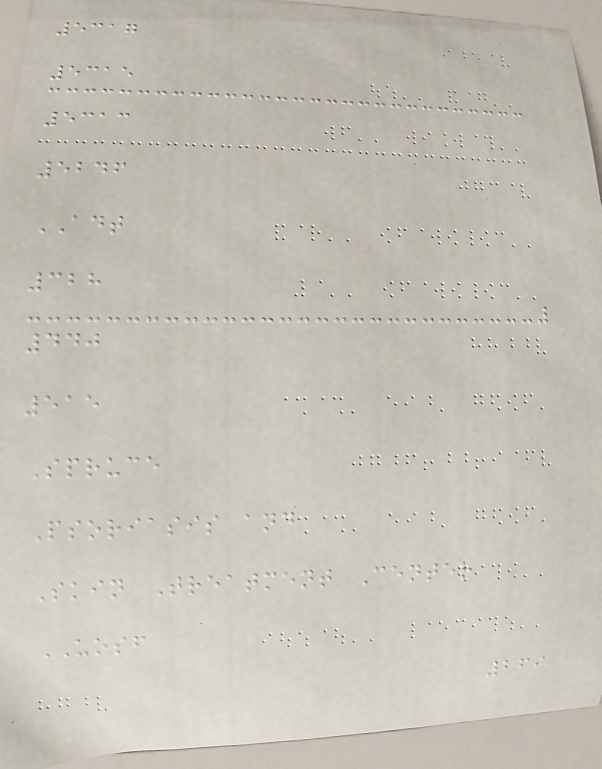5317
5315
5313
5246
ADT
328
440
515
Spruce
Psoriasis and
Skin Treatment Center
UOSF
269
